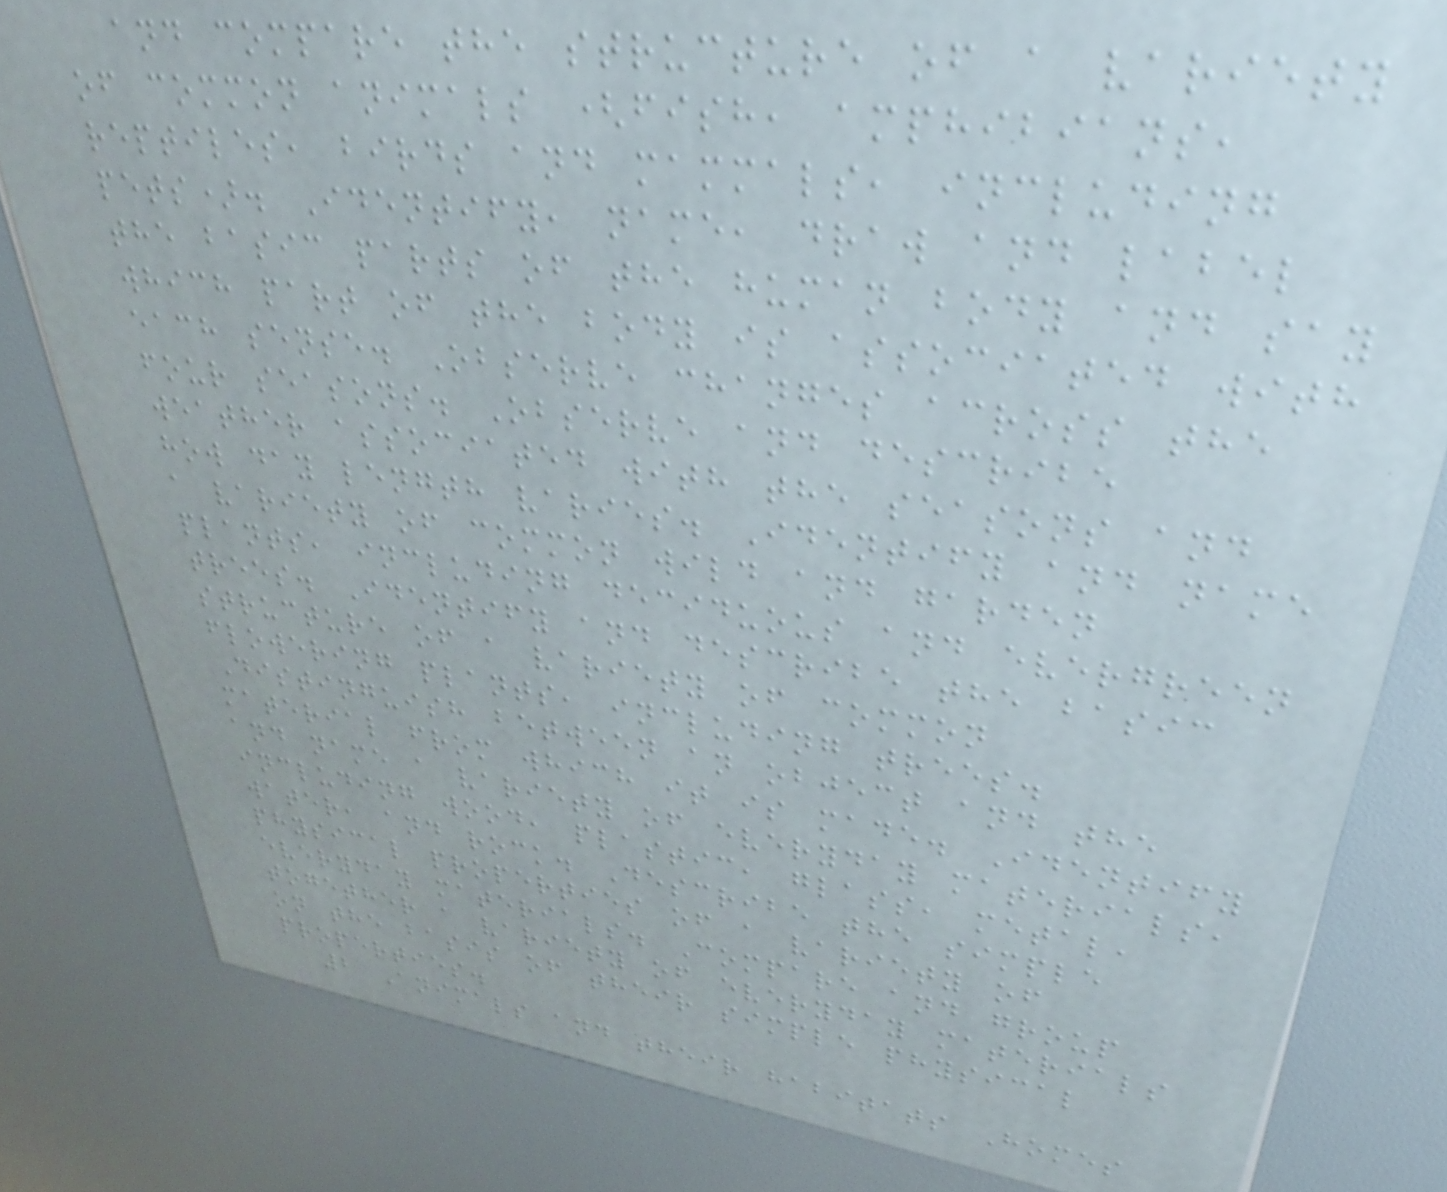and compare the structure of a variety
of common animals (fish, amphibians,
reptiles, birds and mammals, including
pets). Identify, name, draw and label
the basic parts of the human body and say
which part of the body is associated with
each sense. Observe changes across the
four seasons. Observe and describe
weather associated with the seasons and
how day length varies. Identify and name
a variety of common wild and garden
plants, including deciduous and evergreen
trees. Identify and describe the basic
structure of a variety of common
flowering plants, including trees.
Distinguish between an object and the
material from which it is made. Identify
and name a variety of everyday materials,
including wood, plastic, glass, metal,
water, and rock. Describe the simple
physical properties of a variety of
everyday materials. Compare and group
together a variety of everyday materials
on the basis of their simple physical
properties.
2 Animals and their habitats Homes
